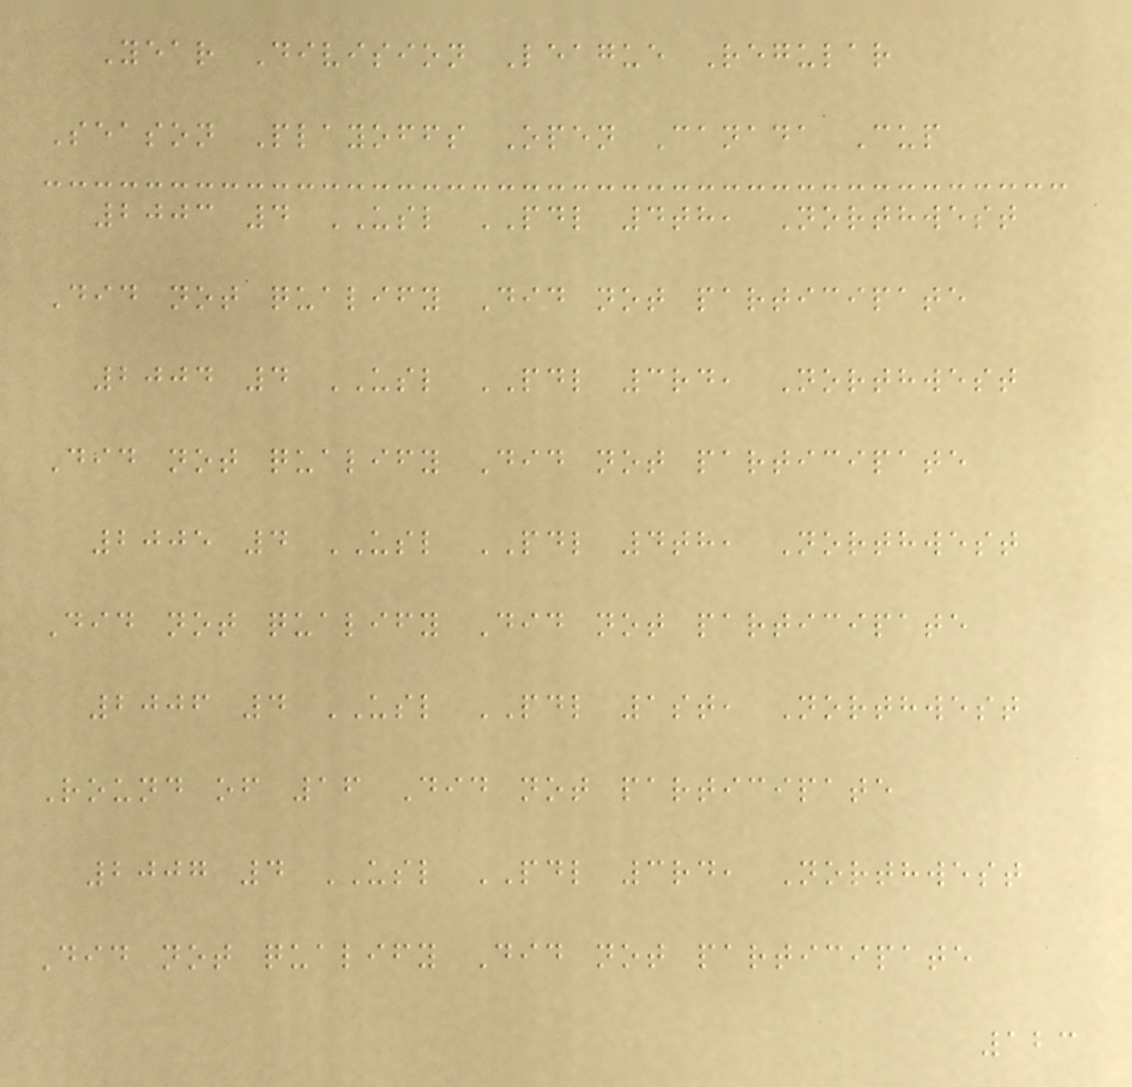Year Division League Regular
Season Playoffs Open Canada Cup
2003 4 USL PDL 4th, Northwest
Did not qualify Did not participate
2004 4 USL PDL 3rd, Northwest
Did not qualify Did not participate
2005 4 USL PDL 4th, Northwest
Did not qualify Did not participate
2006 4 USL PDL 1st, Northwest
Round of 16 Did not participate
2007 4 USL PDL 3rd, Northwest
Did not qualify Did not participate
123
